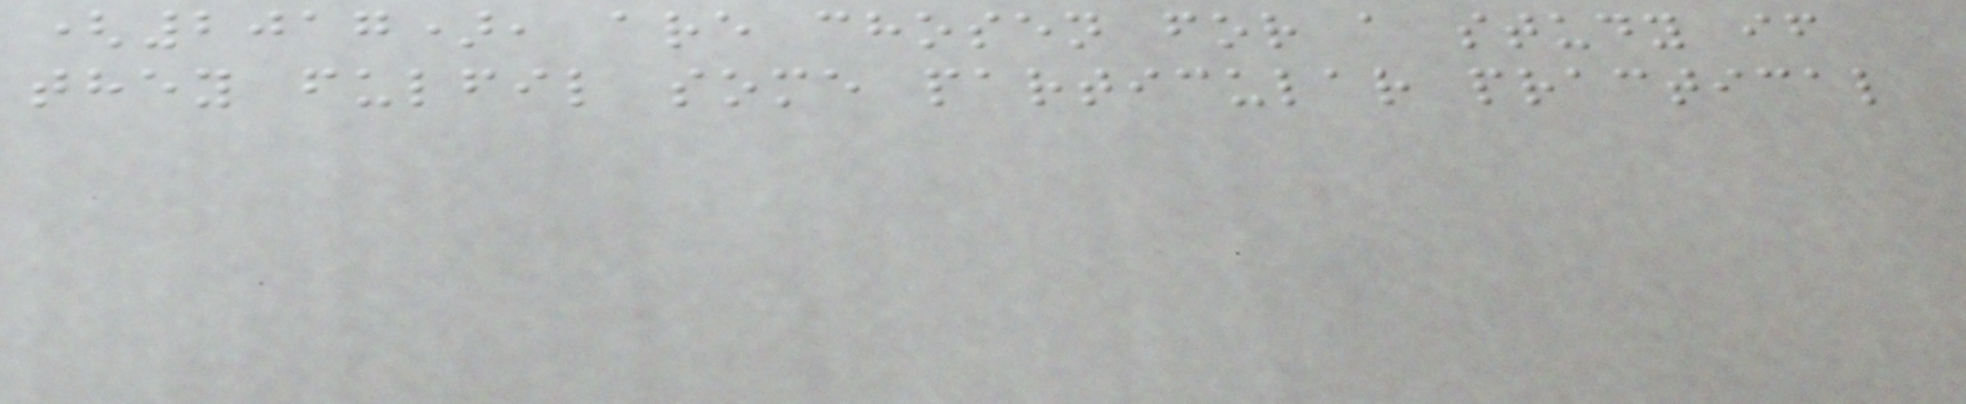(2017), are chosen for a study if
they fulfil some particular practical
